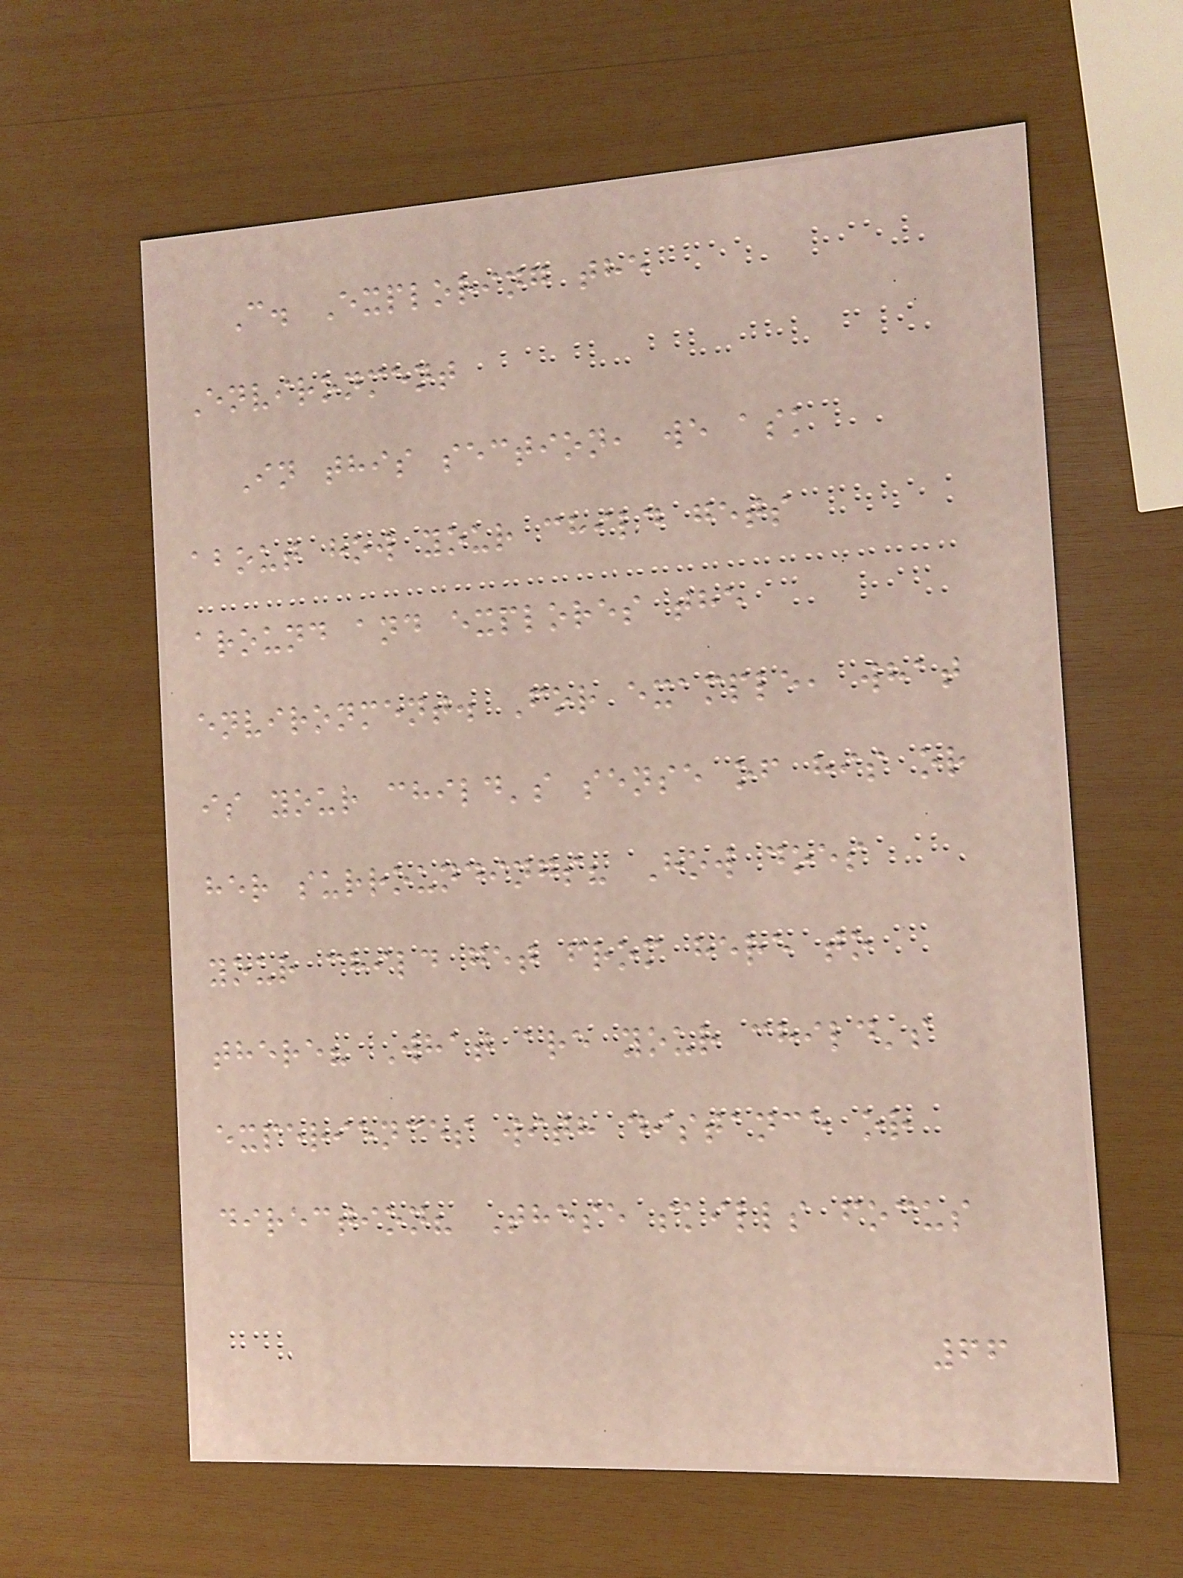C. Exploring the
Environment
In this section, we ask
about how your child gets
around and explores the
environment. For example, what
is your child's sense of his or
her surroundings? How does
your child get from here to
there? What are your child's
experiences with distance or
direction? These skills focus
66
